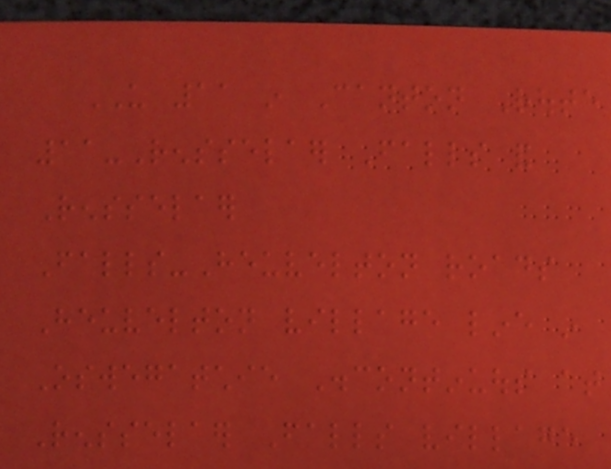US 11 in Canton Route
11-Rensselaer Falls and
Rensselaer
Falls-Heuvelton roads
Heuvelton village line in
Oswegatchie Discontinuous at
Rensselaer Falls village
